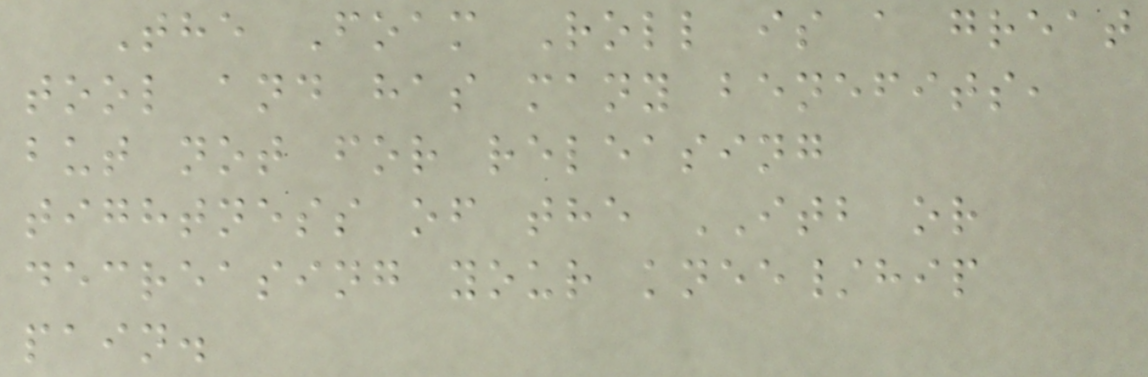The Foam Roll is a great
tool and has many benefits,
but not for releasing
tightness of the ITB or
decreasing your knee/hip
pain.
